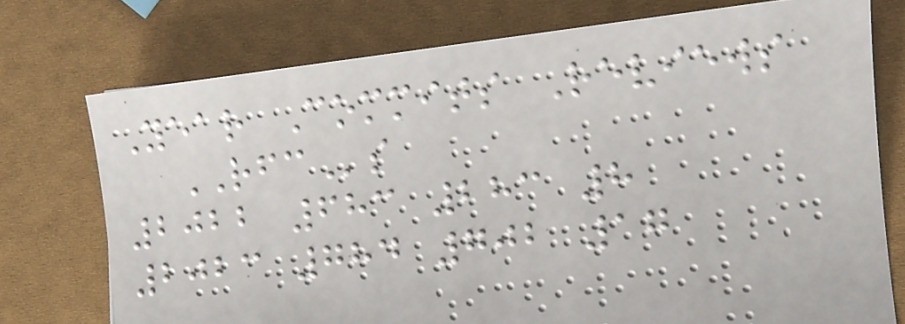Year Commits Reviews
RFCs
2022 683 283 8
2023 784 702 17
